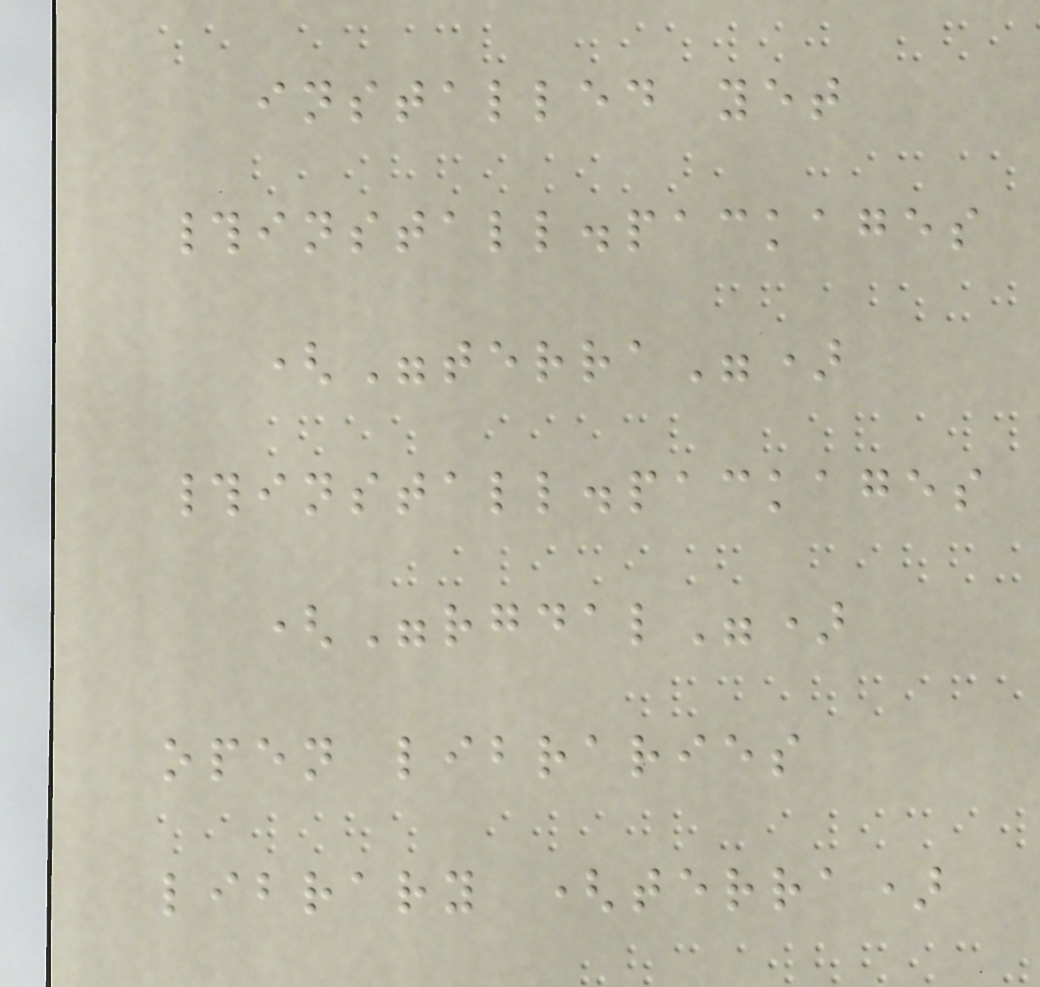installed yet
#install.packages
("terra")
#install.packages
("rgdal")
open libraries
library (terra)
